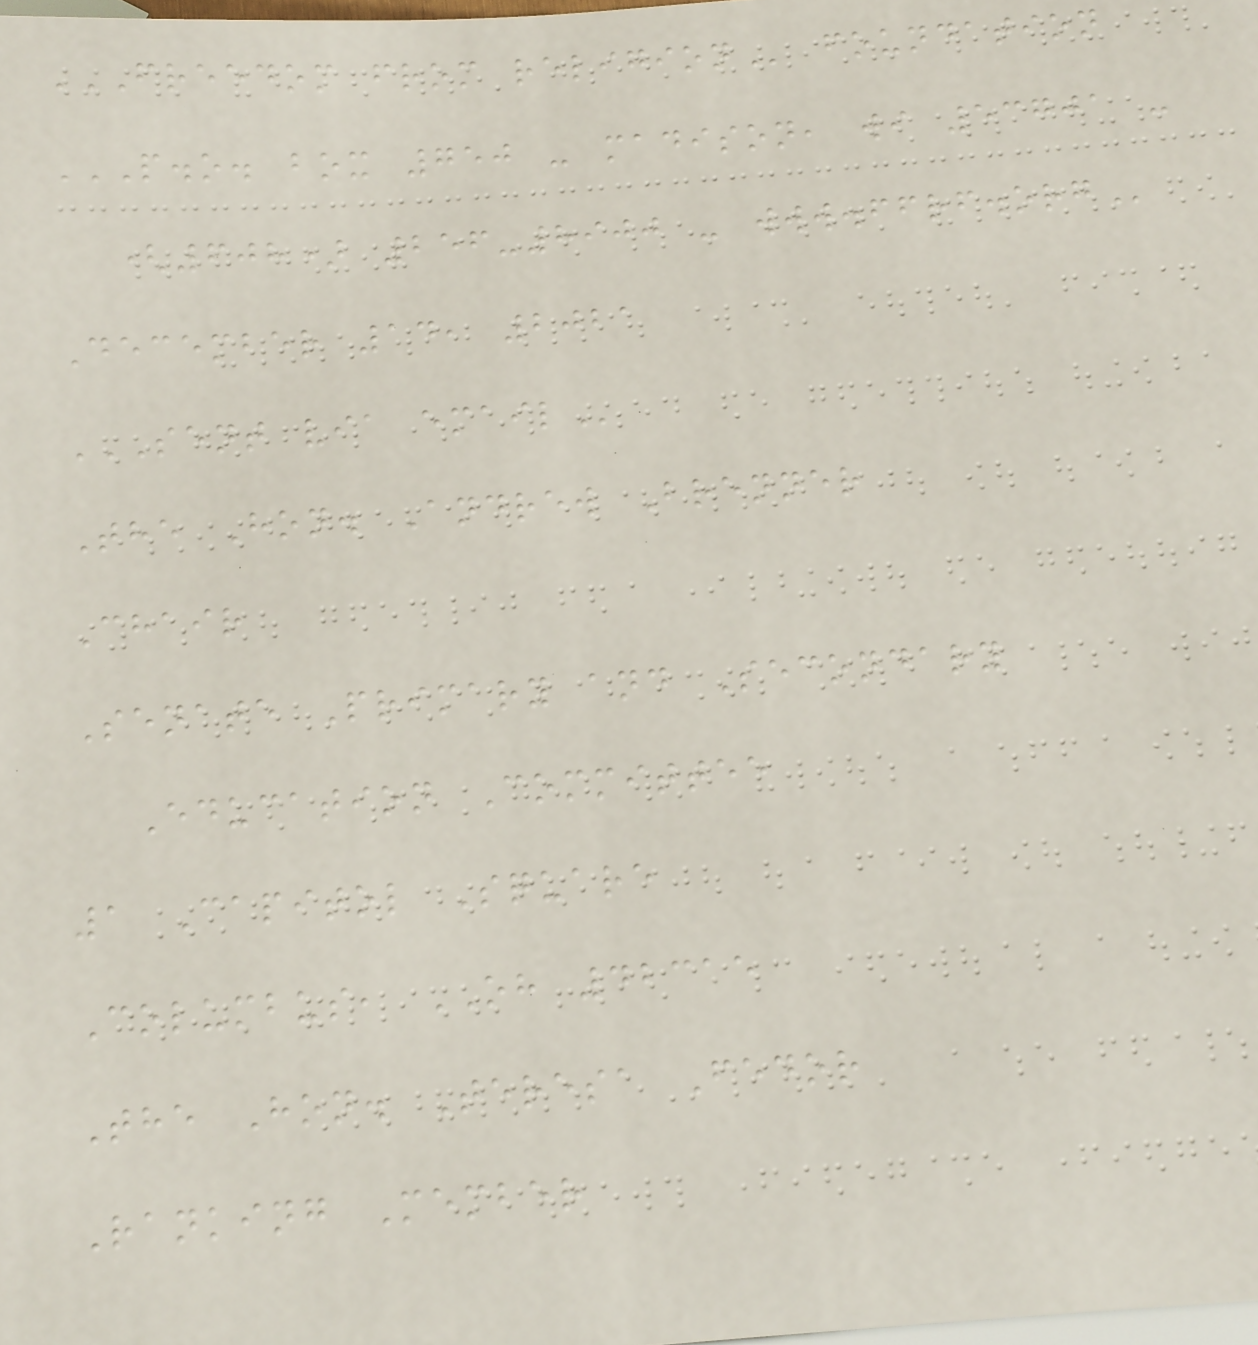FREEDOM FROM RELIGION foundation
P.O. BOX 750 - MADISON, WI 53701 -
(608) 256-8900 - WWW.FFRF.ORG
December 14, 2021
SENT VIA EMAIL
The Hon. Andrew Brenner
Chair
Senate Primary and Secondary
Education Committee
1 Capitol Square
Columbus, OH 42315
The Hon. Teresa Fedor
Ranking Member
